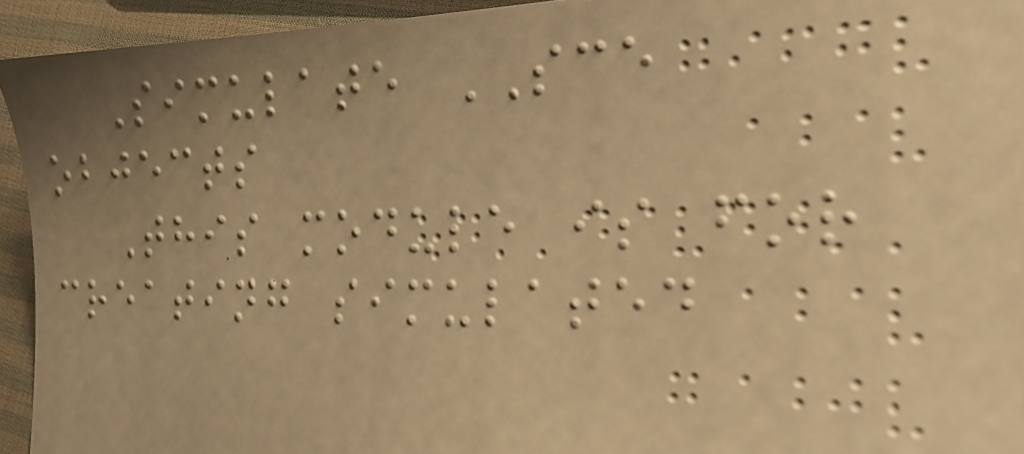Simulate SCE
objects
This module is for
creating simulated
